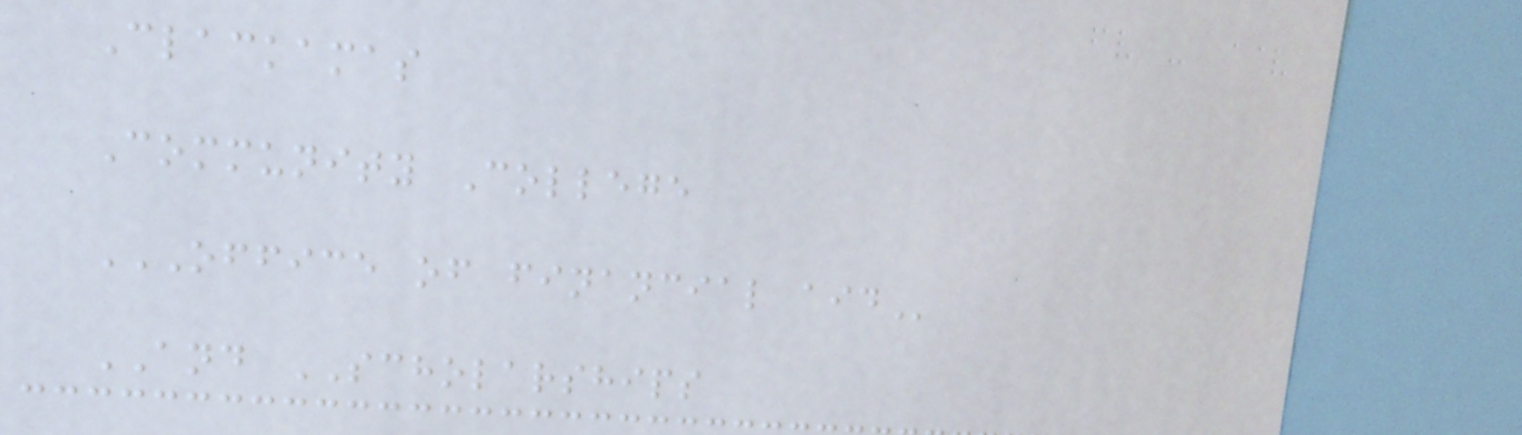Clackamas
Community College
OFFICE OF FINANCIAL AID
AND SCHOLARSHIPS
